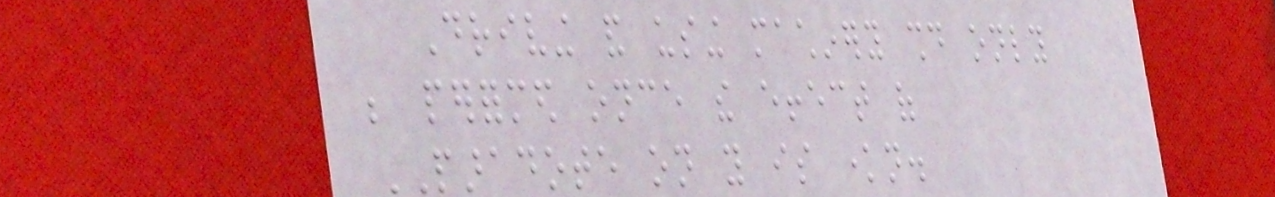Driving and using machinery should only
be performed once the effect of
PARADOTE on you is known.
